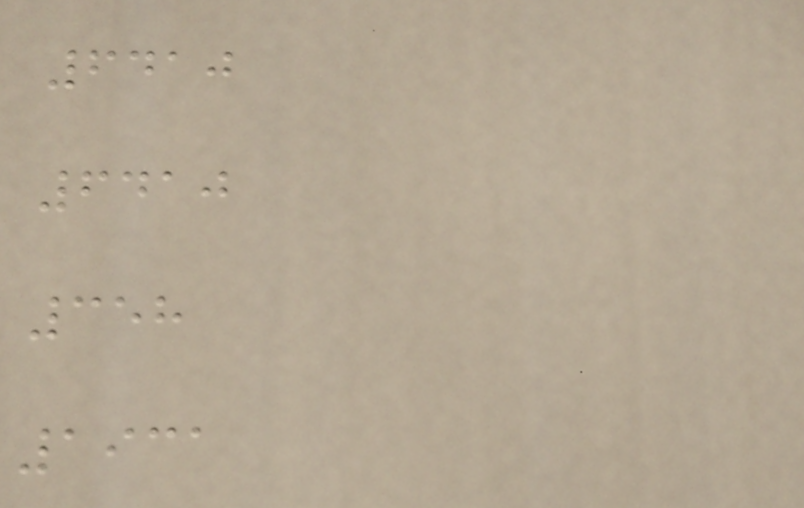6410
6410
358
1931
